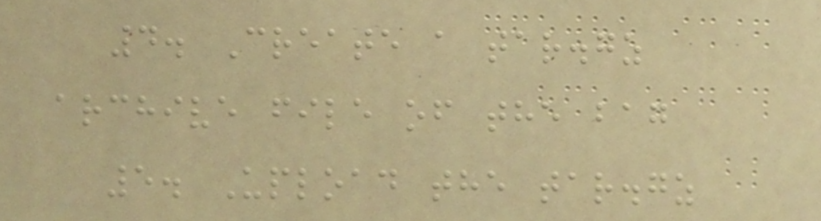4. Create a tar.gz
archive file of the bag
5. Upload the tar.gz
